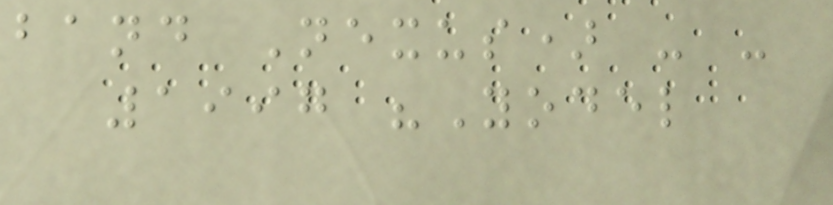band Nexus) - -
1997 "Yodel
